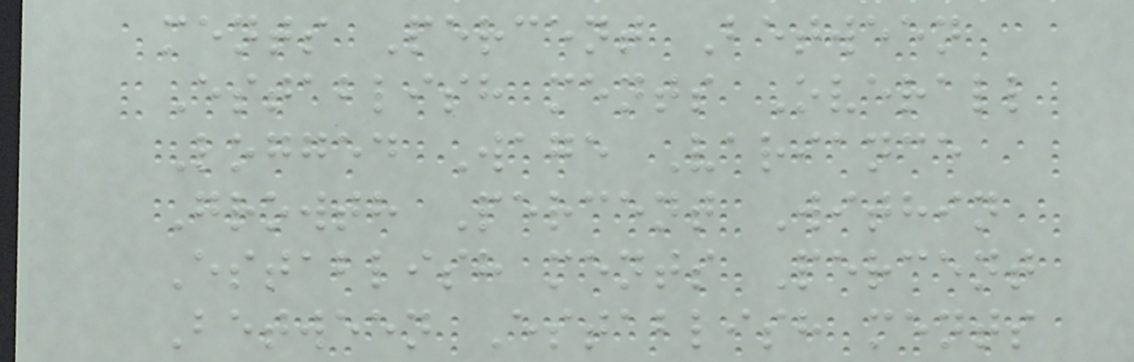ments Percent Between
Establish ments Overall
Logged Wage Variance
Growth Percent Within
Establish ments Percent
Between Establish ments
